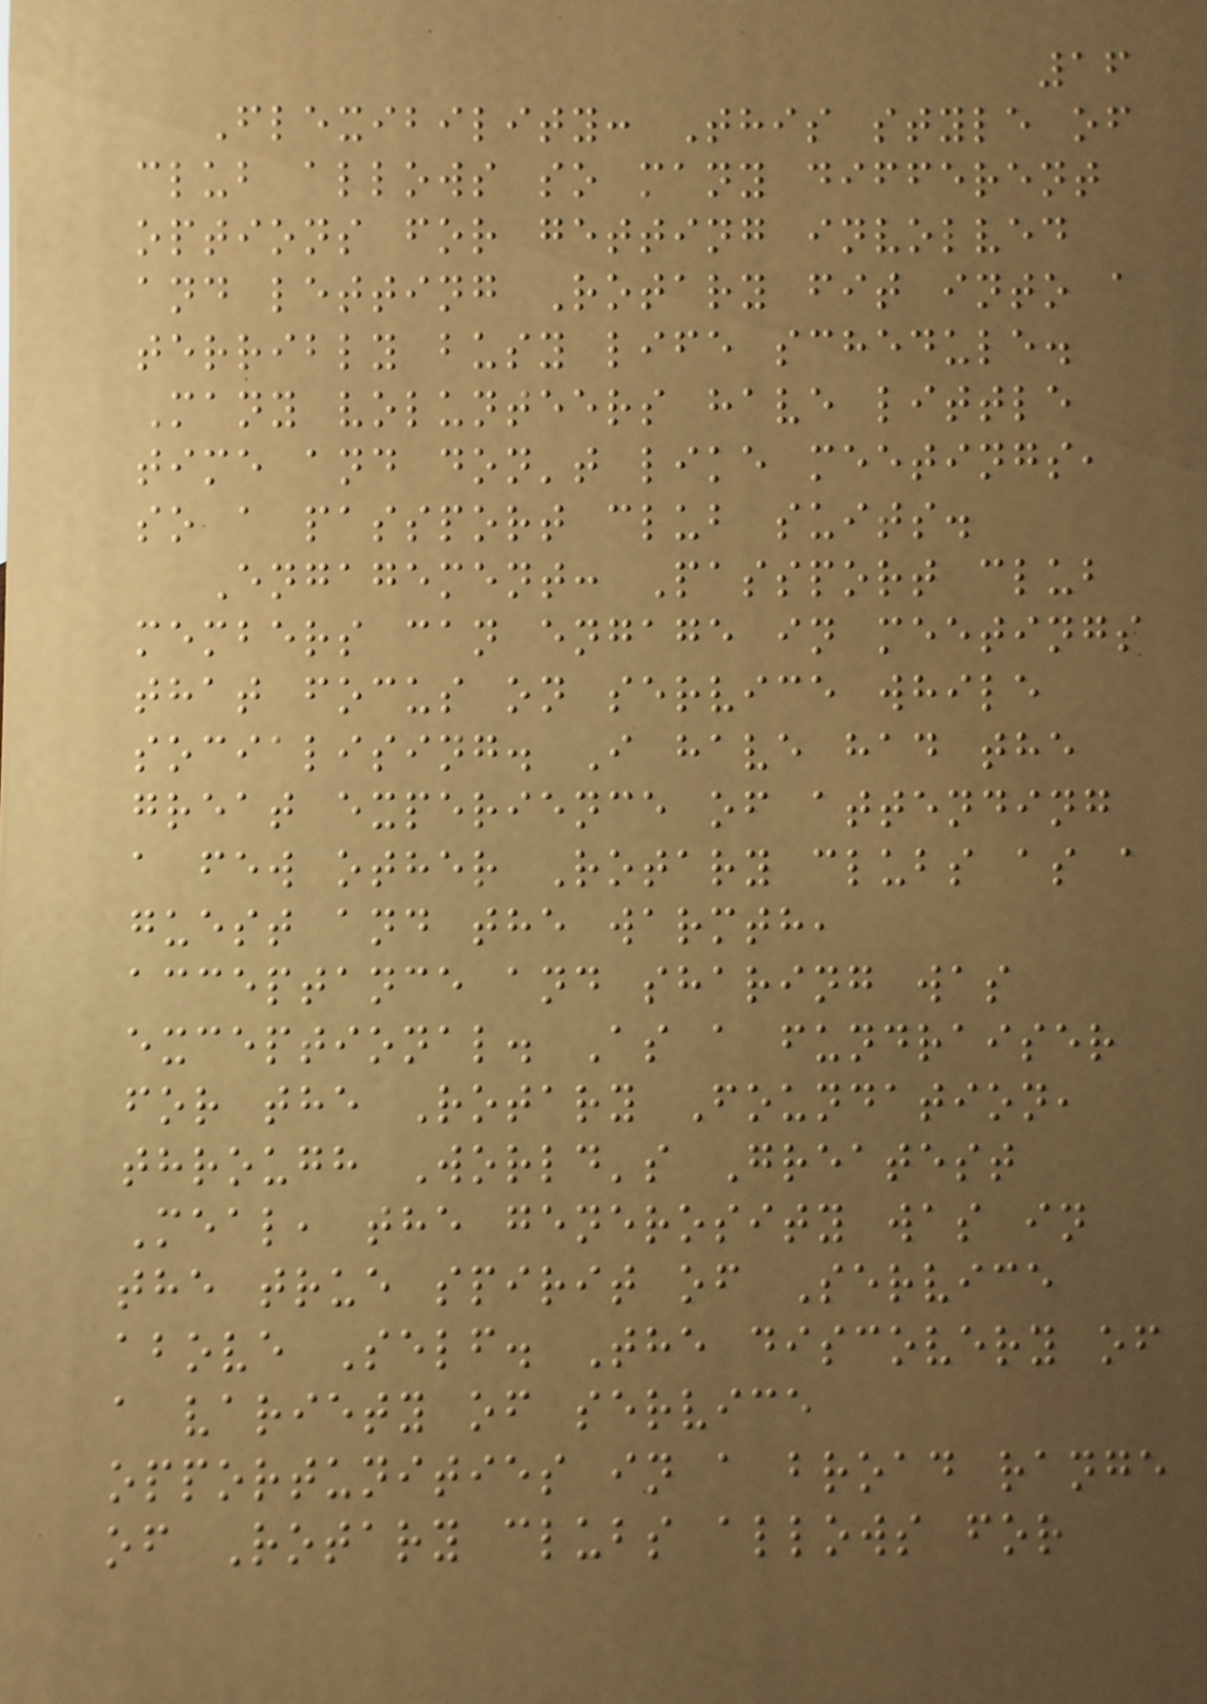16
Flexibility: This style of
club allows so many different
options for getting involved
and letting Rotary fit into a
terribly busy life schedule.
Many volunteers have little
time and don't like meetings,
so a passport club suits.
Engagement: Passport club
members can engage in meetings
that focus on service while
socialising. I have had the
great experience of attending
a few other Rotary clubs as a
guest and the warmth,
acceptance and sharing was
exceptional. As a fundraiser
for the Rotary Foundation,
through World's Greatest
Meal, the generosity was in
the true spirit of Service
above Self. The discovery of
a variety of service
opportunities in a broad range
of Rotary clubs allows for
